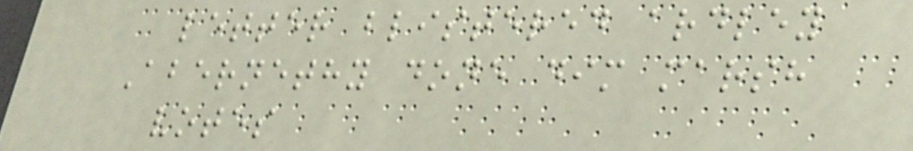letter blistered ardley
Abernethy done dim marsh
votes
